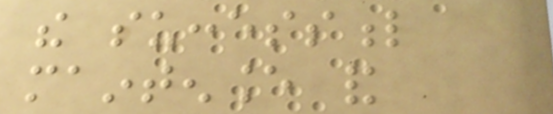the successful
maintenance and
